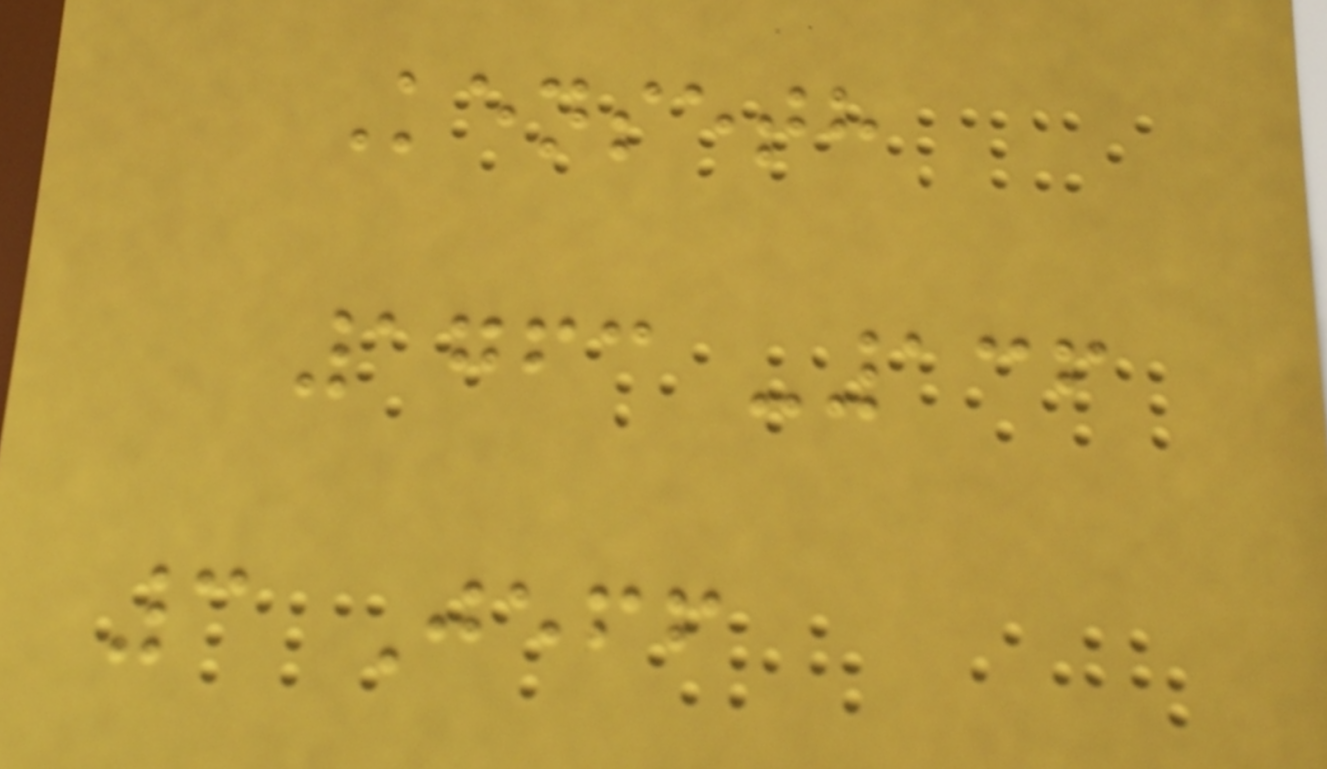Kenseth
1763 -136
3 Jeff
